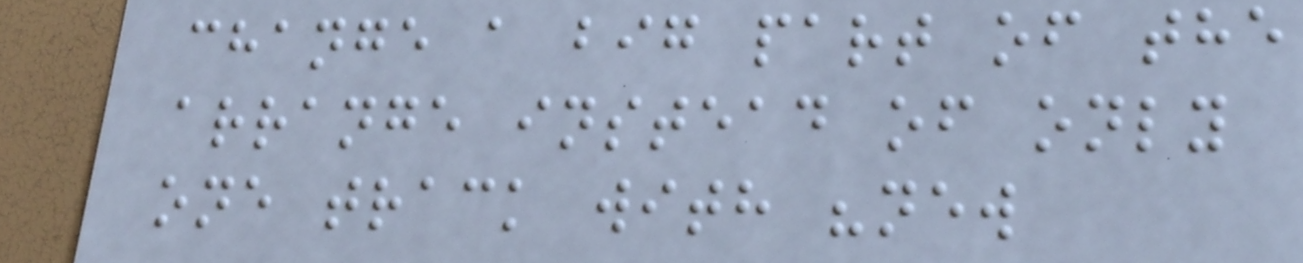change a big part of the
arrange instead of only
one track with "new
